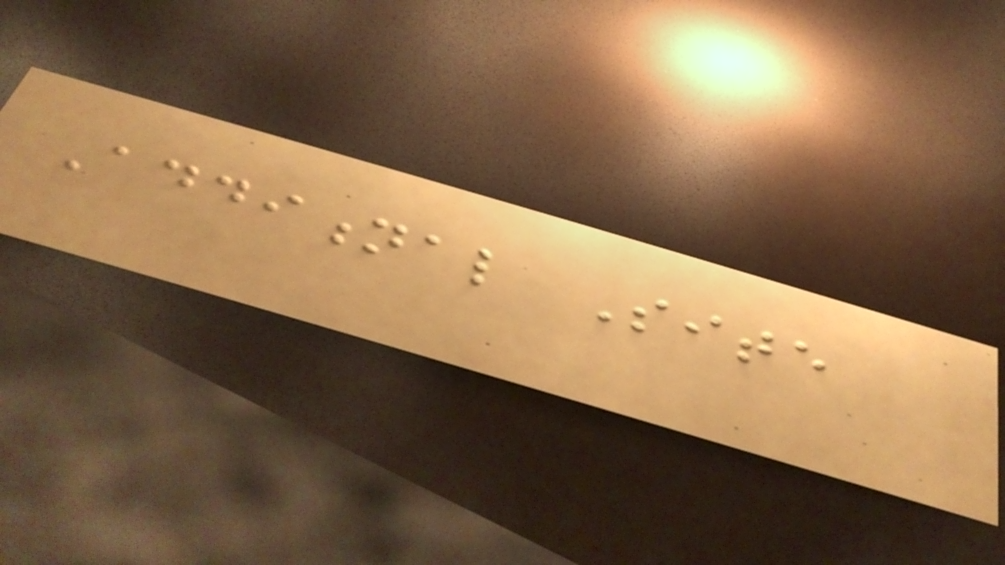Additional Site
